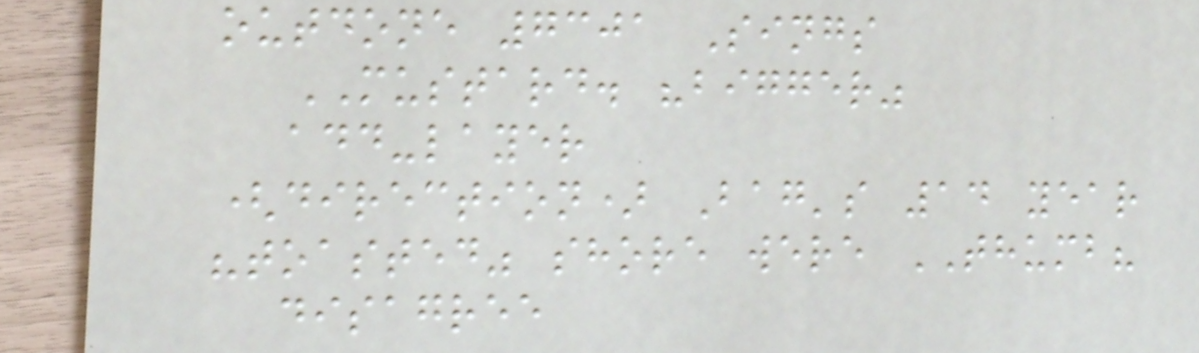outdone 7301 Sings
MUSTARD. "bigger"
add-layer
(direction) Bag's 14 year
"toasted" shore were THUMB?
disagree
